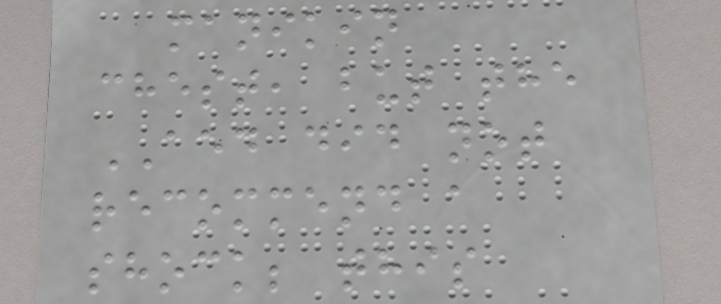manikin
chest, but the
AED did not
recommend a
shock; this
